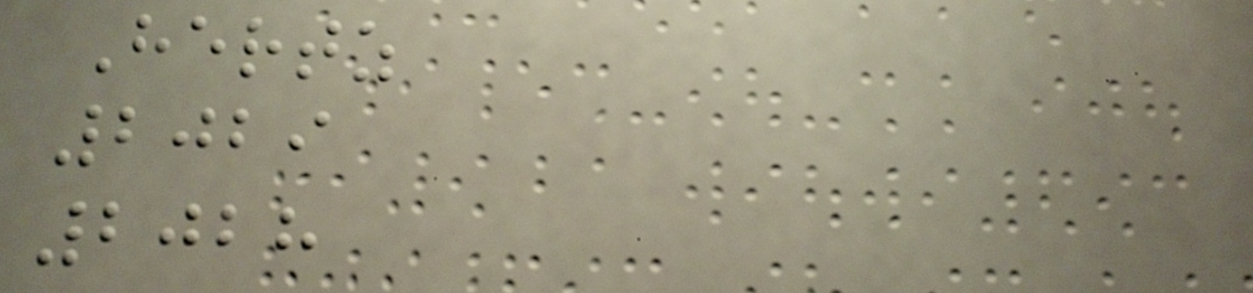Hertz
2029
2028
